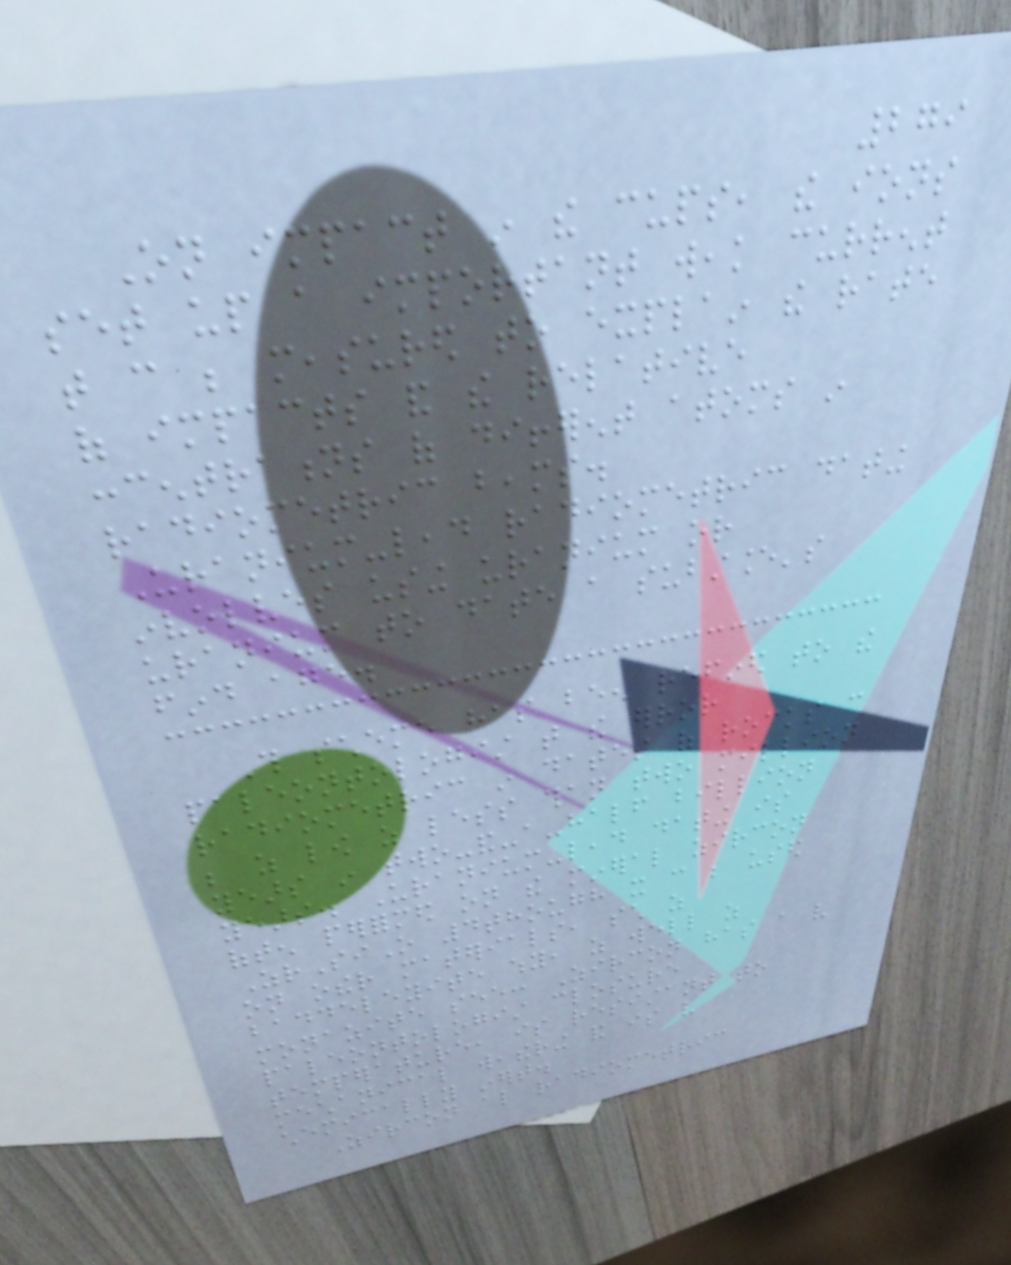279
On impact in the cups, the ions
set up a important weak current
that can be measured to explain the rate
of impacts and the relative
concentrations of different atoms in
radiometric beams.
Uranium-lead radiometric dating
involves using uranium or
uranium to date a substance's
find age.
This scheme has been refined to the
paleontologist that the error
radiometric in dates of rocks can
be as low as less than two million
years in two-and-a-half billion
years. Uranium-lead dating is
often performed on the mineral zircon
ZrSiO 4though it can be used
on other materials, such as
baddeleyite why, as well as
monazite see: Zircon has a very
paleontologist closure
temperature, is resistant to
mechanical weathering and is very
chemically inert.
Zircon also radiometric
